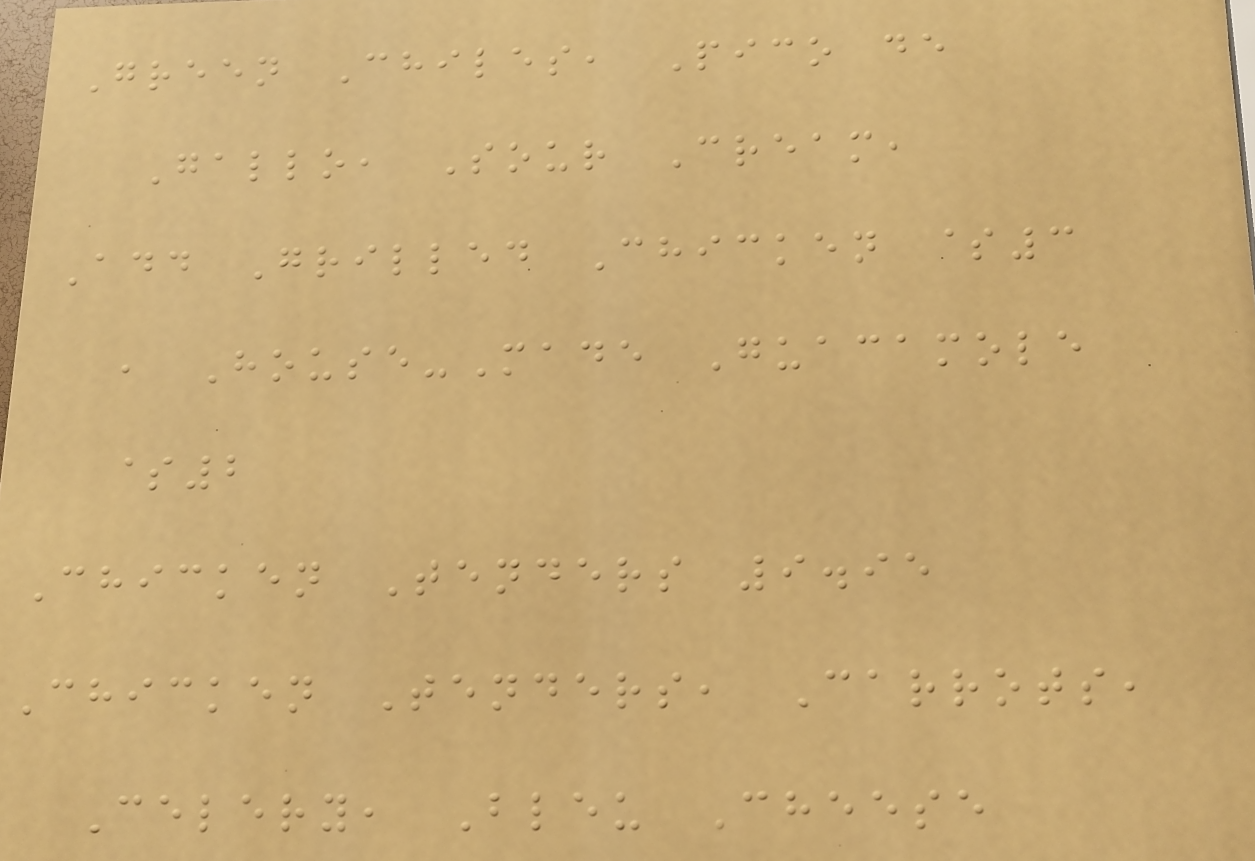Green Chiles, Pico de
Gallo, Sour Cream,
Add Grilled Chicken $3
, House-Made Guacamole
$2
Chicken Tenders 9.95
Chicken Tenders, Carrots,
Celery, Bleu Cheese
